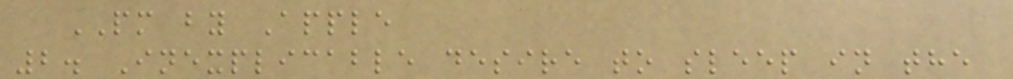PM by Apple
2. Inexplicable desire to sleep in the
